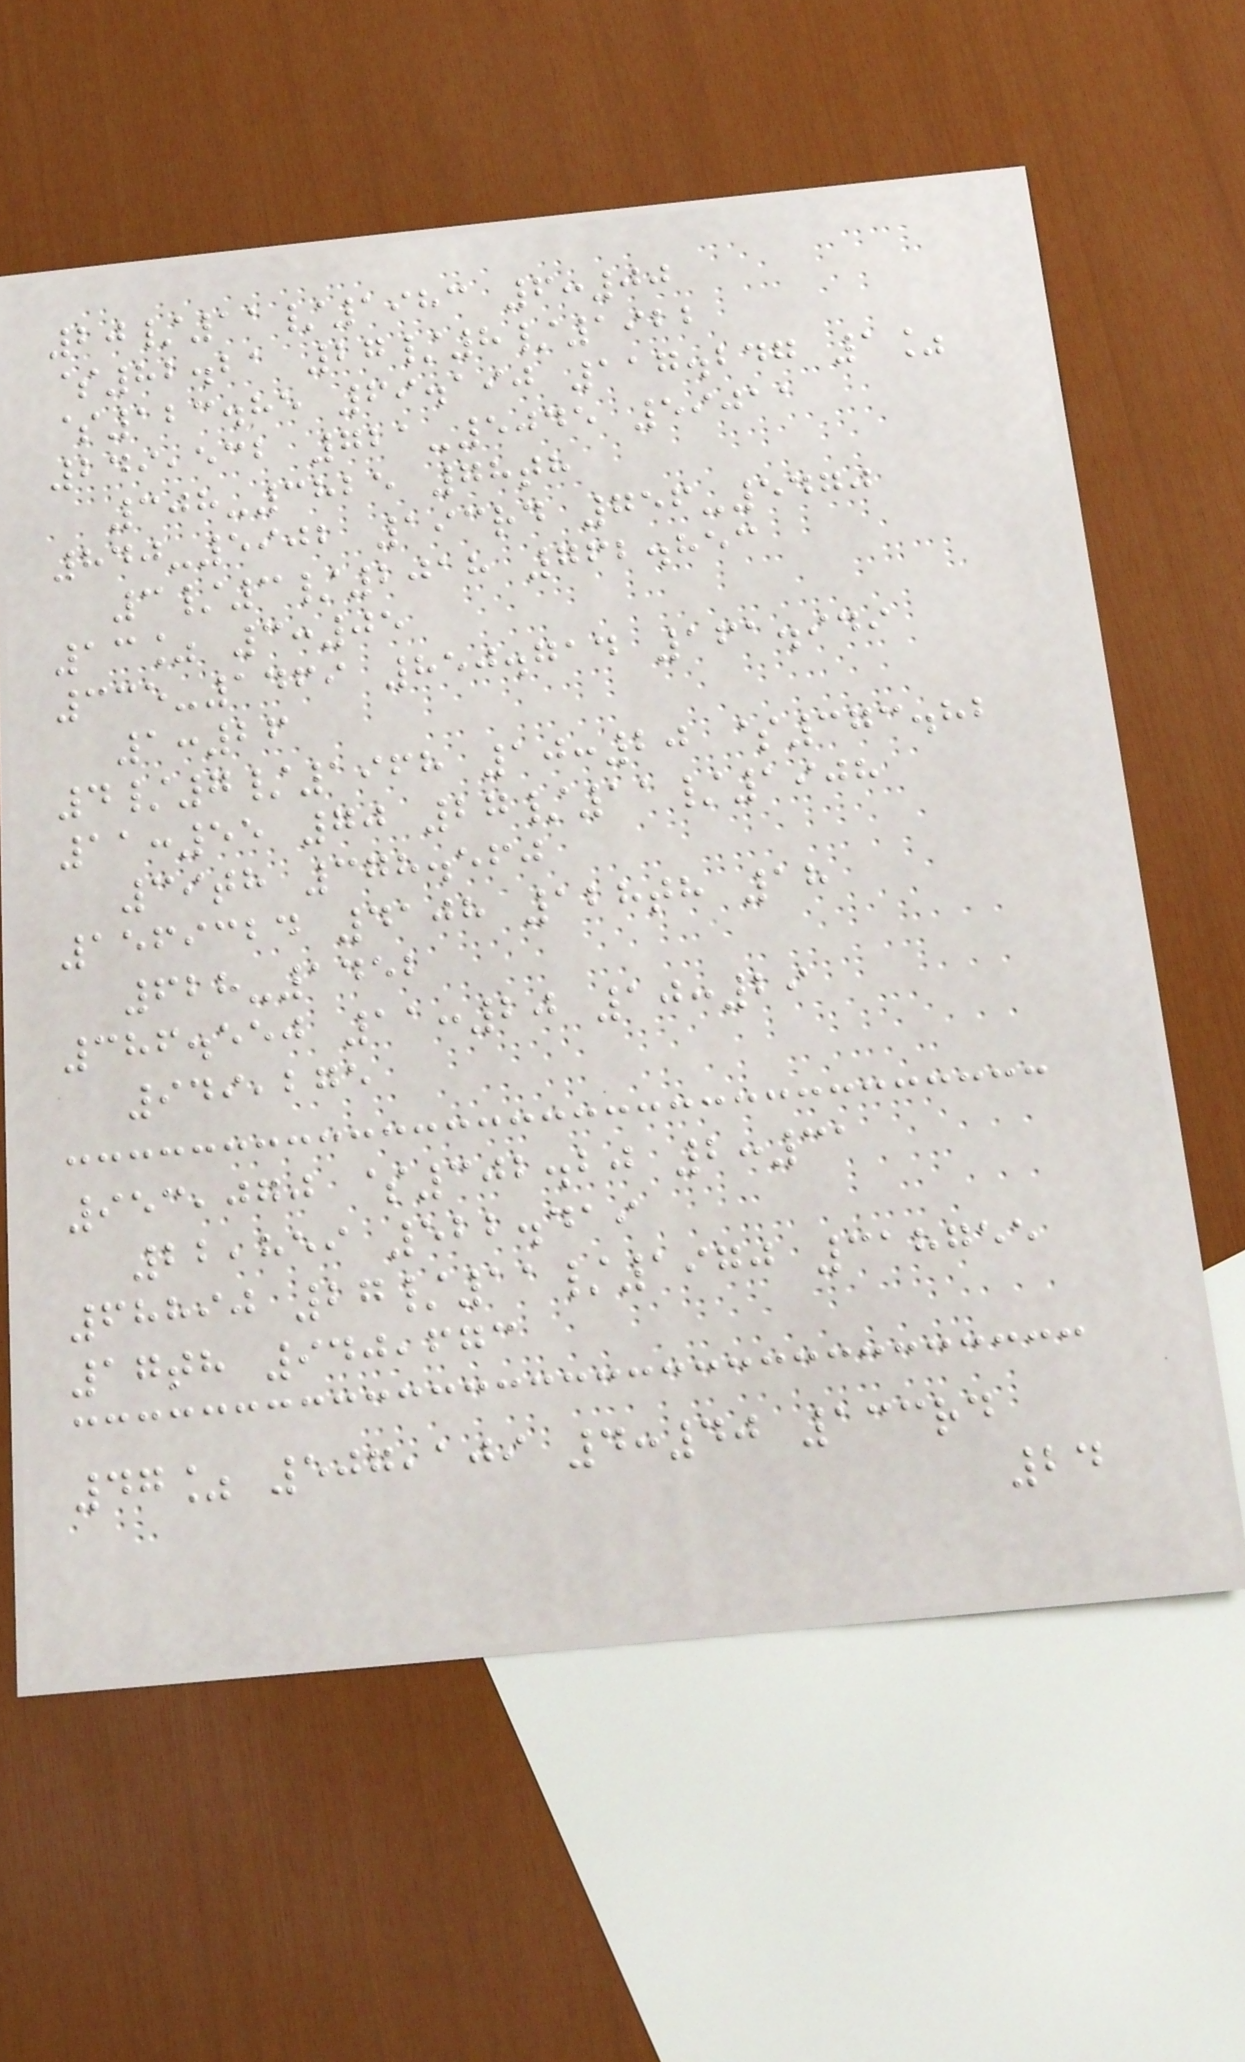20/11/1983 6:00
$82.21 27/8/1922
$123.85 69.190 117.247 1%
249,532 721-5045 59011
308-3825 78th
840-5902 193rd 756-5470
3/3/2018 762.853
13% 3:05
335-1469 850.714 161.949
1:26
4/7/1968 10:20 $373.82
11:55 70 27/11/1908
39th 378.560
1569324 4108 128th 18
628-1452
386.550 11:20 10:29
949,275
953,070 $302.20 2:31
22,859 522.419
68890 27/11/1970 318755
17th 940,673
47% 507,109 4:40 133rd
24
